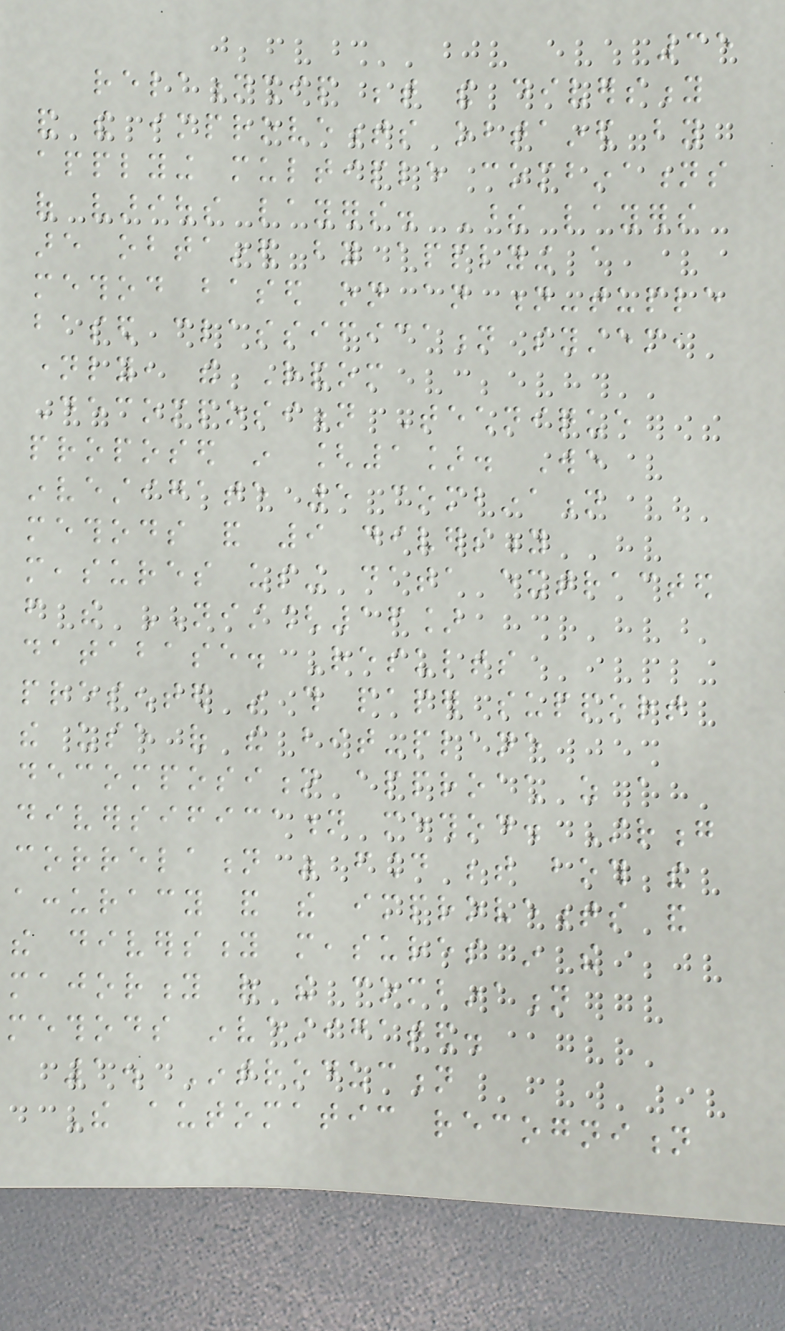35
relationship between the diversity
and the improvements obtained by
applying multiple combinations
of various layers. These layers
are obtained by applying a
method based on an n-tuple
based classification system,
namely, the Random
Decomposition Technique
proposed in [1]. We
investigate 5 combination
methods and 9 diversity
measures using data extracted
from the NIST[16]
database. Results
presented in this paper support
the use of the bit-plane
decomposition approach as a
diversification method. Strong
correlation was found between both the
accuracy and the improvements and
the diversity measures in the
majority of the combination
methods investigated.
1. Introduction
The automatic recognition
